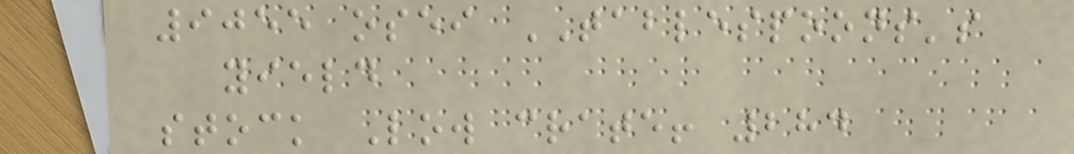9055 osei TABLESPOONS's
yield
stock Low crate! 284
